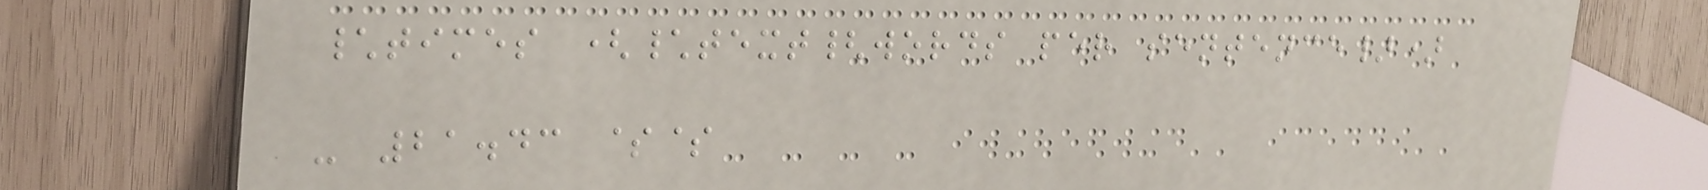\times (\text{words per sentence})
- 21.43 $$
